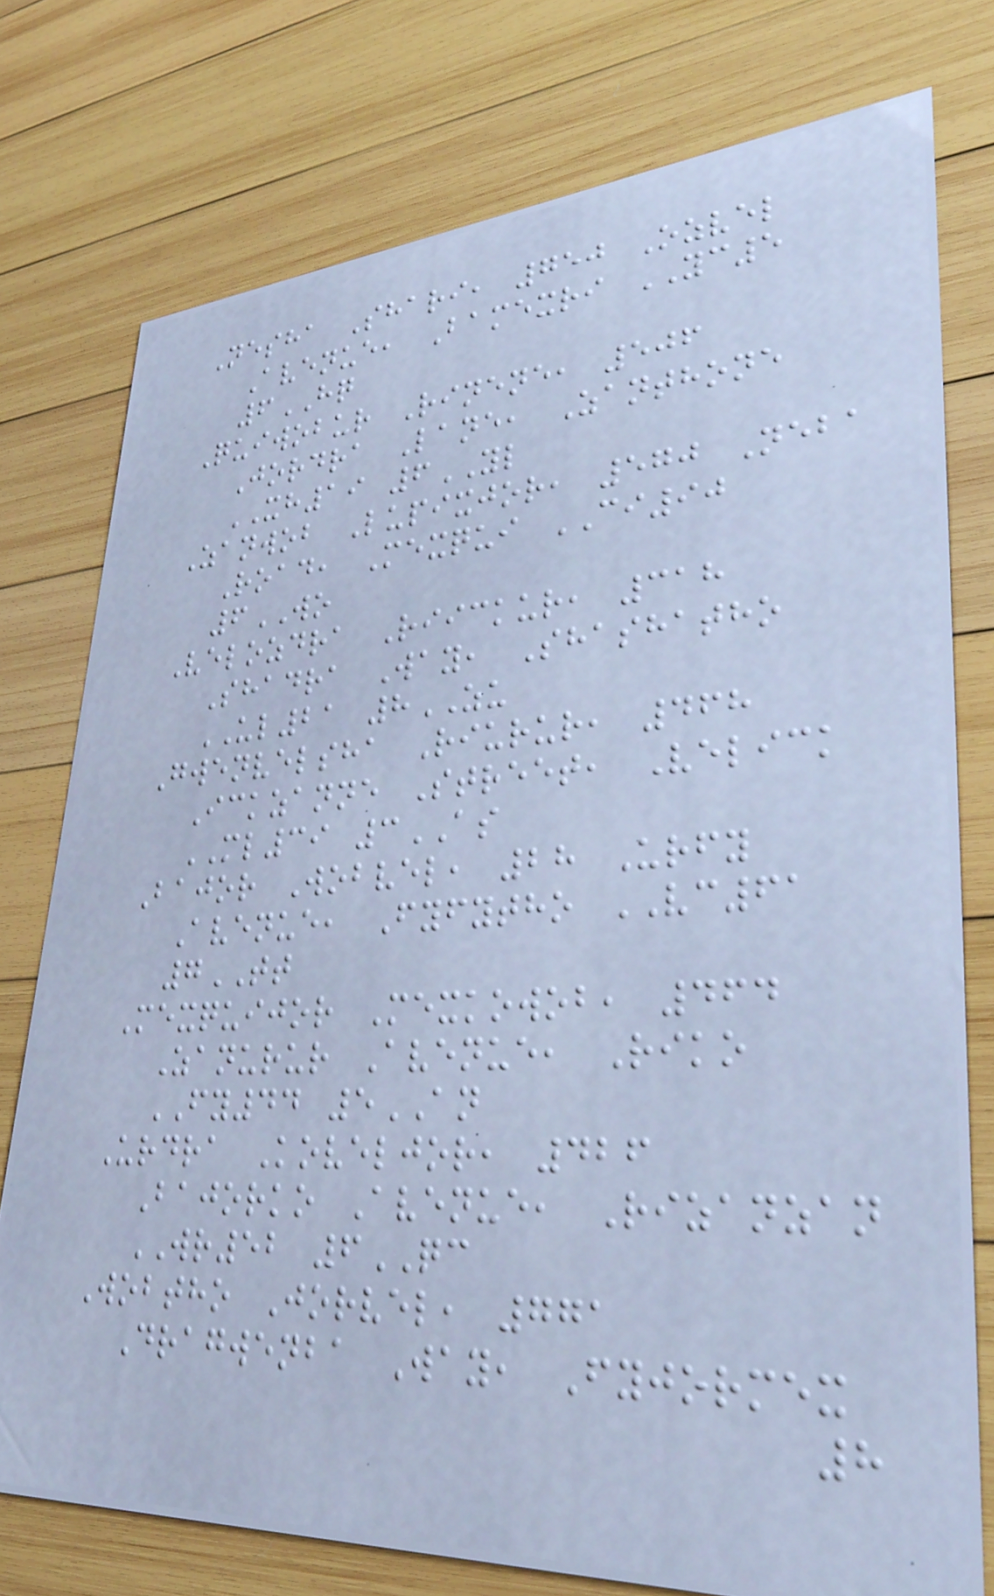Nesha Shari, 750 Ozvel
Avenue, Bamexri YC5
6HQ
Quiwobur Rinene, 506
Jordra Lane, Zanthone
XH19 6YL
Zanwob Lupixjor, 570 Neba
Road, Mexqui CI90
6WO
Velozdra Riickur, 318
Shadra Way, Shashatho
UL21 8ZU
Gwenvelsha Riurur, 468
Ickzanne Street, Velick
ML39 3AS
Bajor Wobvel, 28 Urfy
Avenue, Fyfytho VC61
7TT
Mexquijor Mexkowob, 464
Zanurur Avenue, Riko
FY44 5AN
Urdra Koveljor, 426
Bajorko Avenue, Rizanzan
WR52 6QC
Wobtho Jorvel, 771
Dragwenba Way, Fyjormex
8
